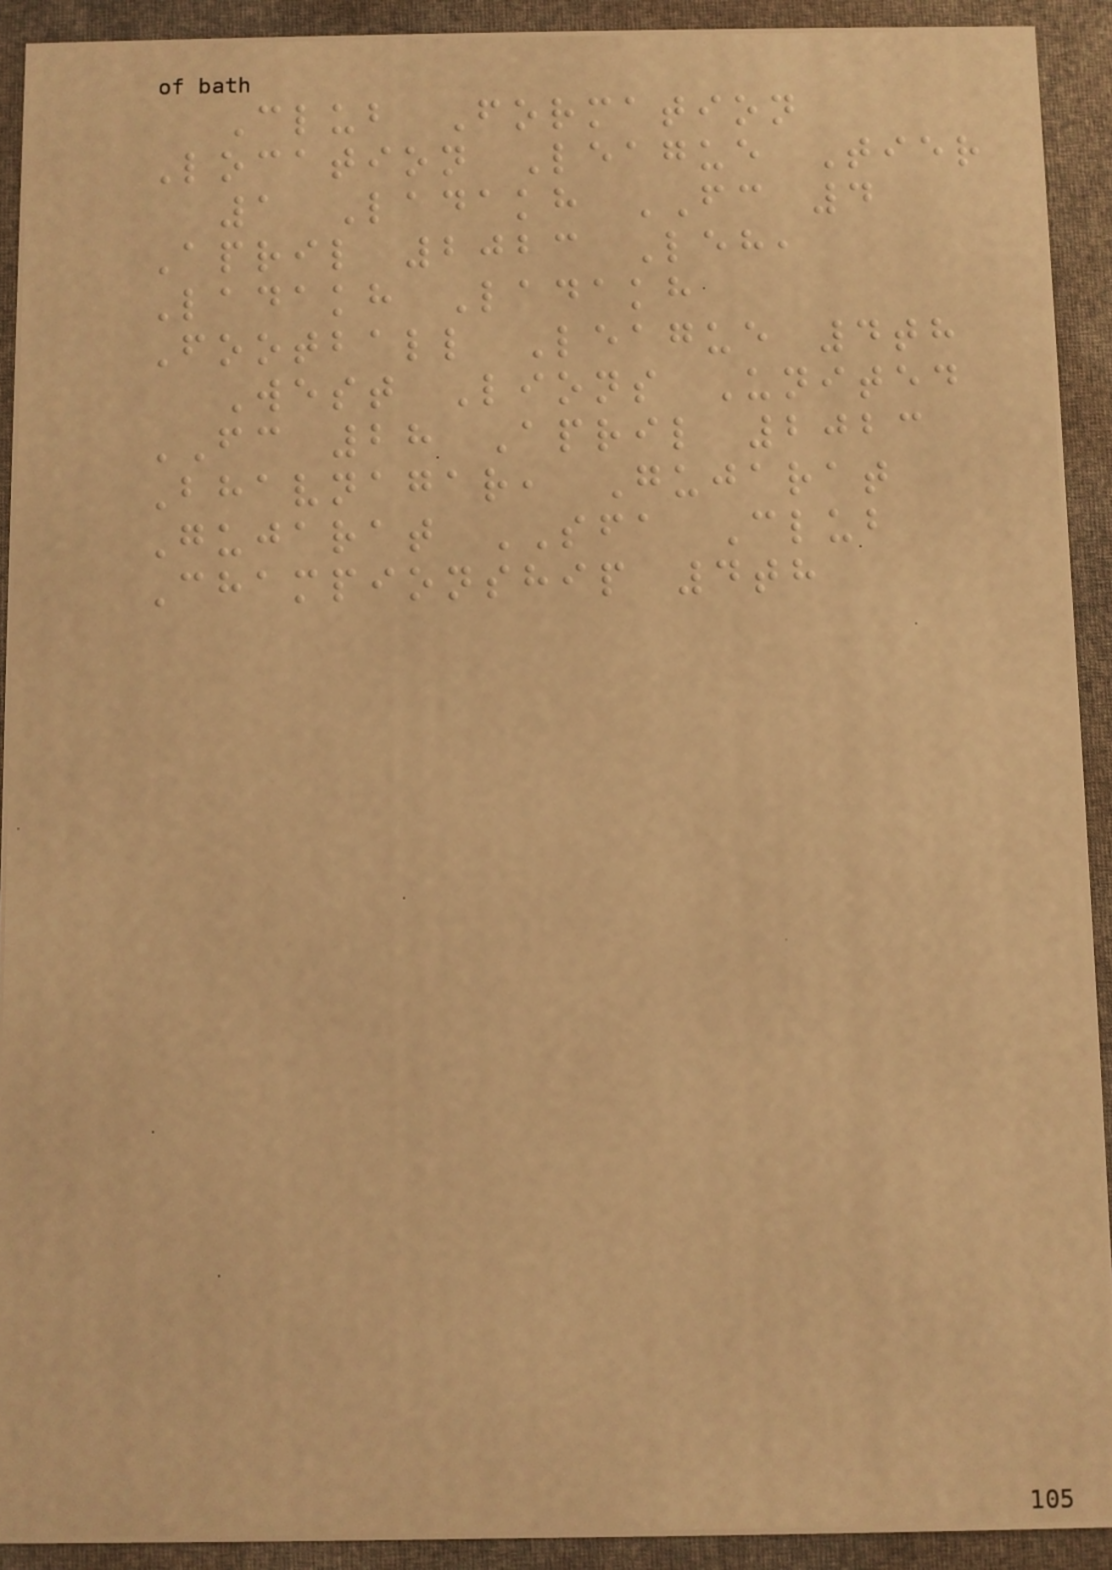Club Formation
Location League Tier
1 Ladakh FC 4
April 2023 Leh,
Ladakh Ladakh
Football League 4th
West Lions United
FC 28 April 2023
Bhavnagar, Gujarat
Gujarat SFA Club
Championship 4th
